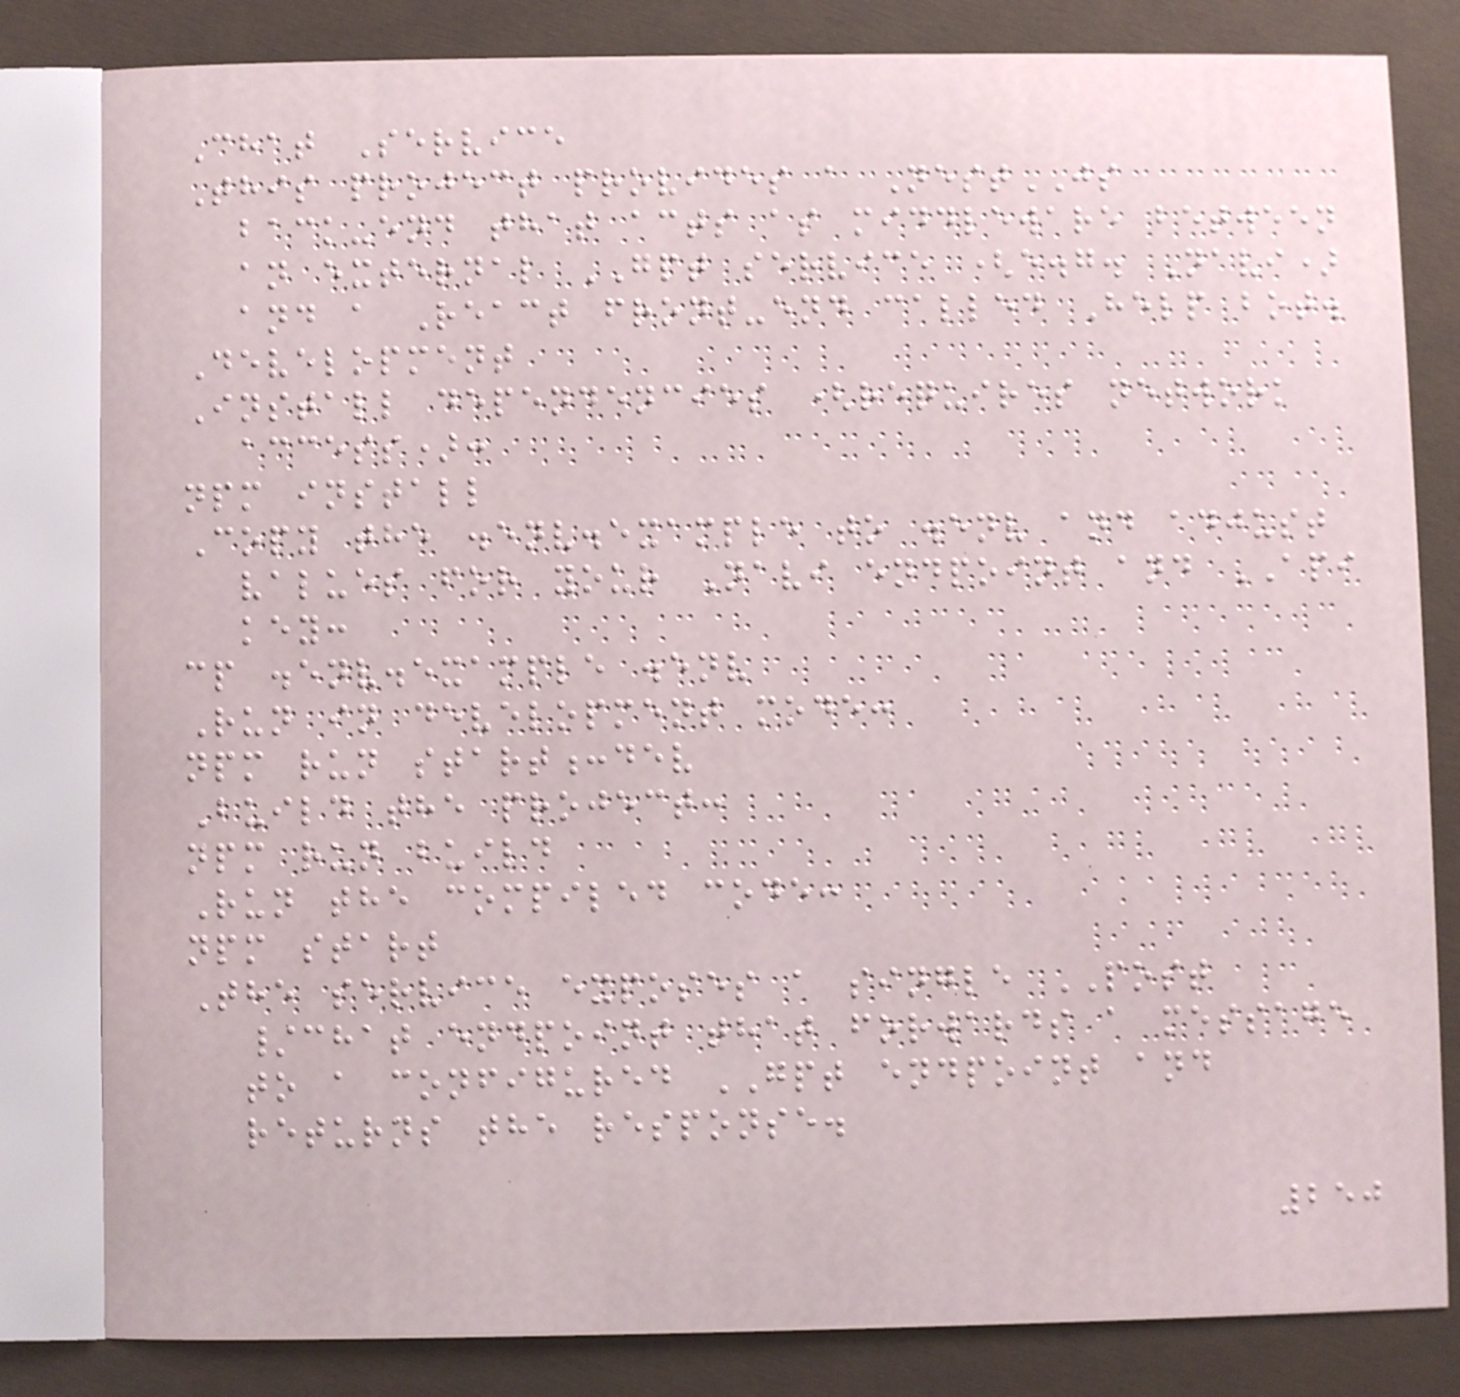Chat Service
This project provides a NestJS
back-end that acts as middleware between
an external GPT service (e.g. Navi)
and a React front-end called Help bot.
Development
Install dependencies (requires network
access):
npm install
Copy the .env.example to .env and adjust
values for your Navi endpoint and API
key:
cp .env.example .env
Run in development mode:
npm run start:dev
Build the project:
npm run build
Run the compiled code:
npm start
The service exposes a single POST
/chat endpoint that forwards a message
to a configured GPT endpoint and
returns the response.
250
